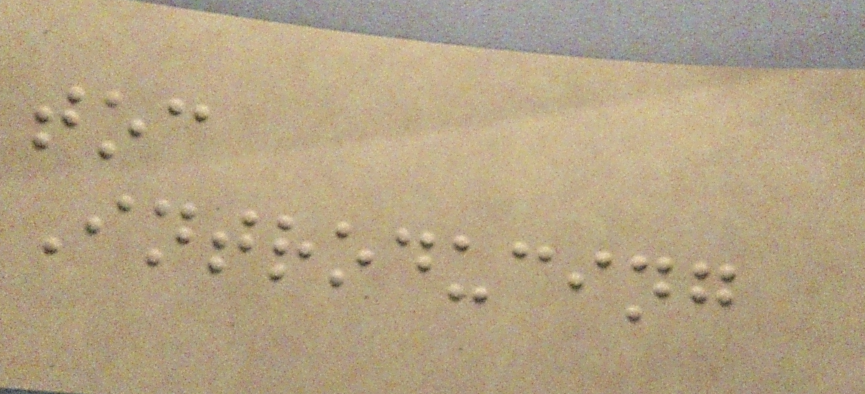toc
Introducing
